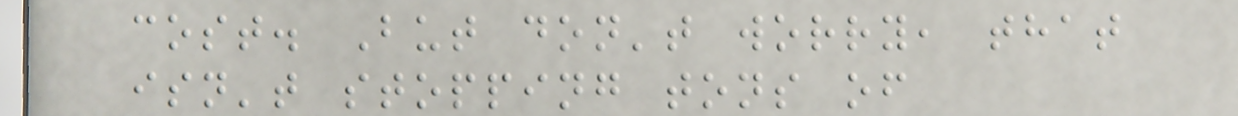cost. But don't worry, that
isn't stopping tons of
